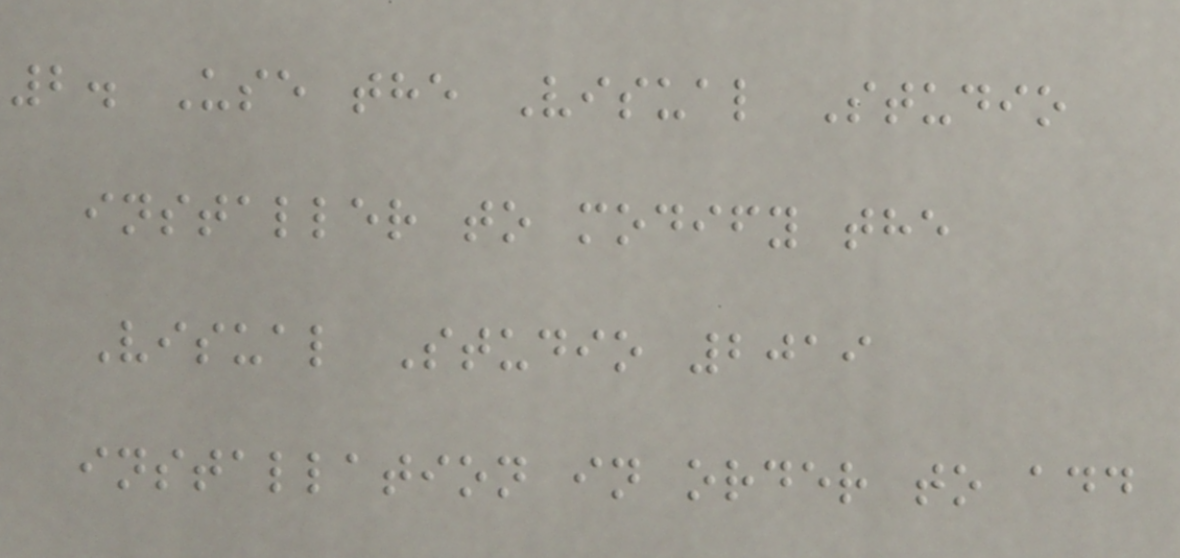2. Use the Visual Studio
installer to modify the
Visual Studio 2019
installation in order to add
